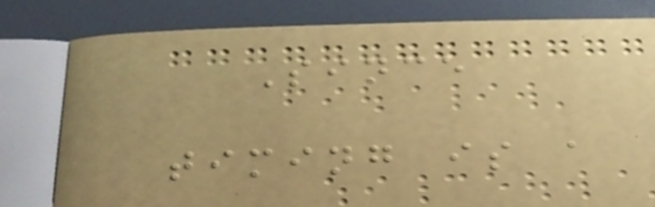Since
timing is a
